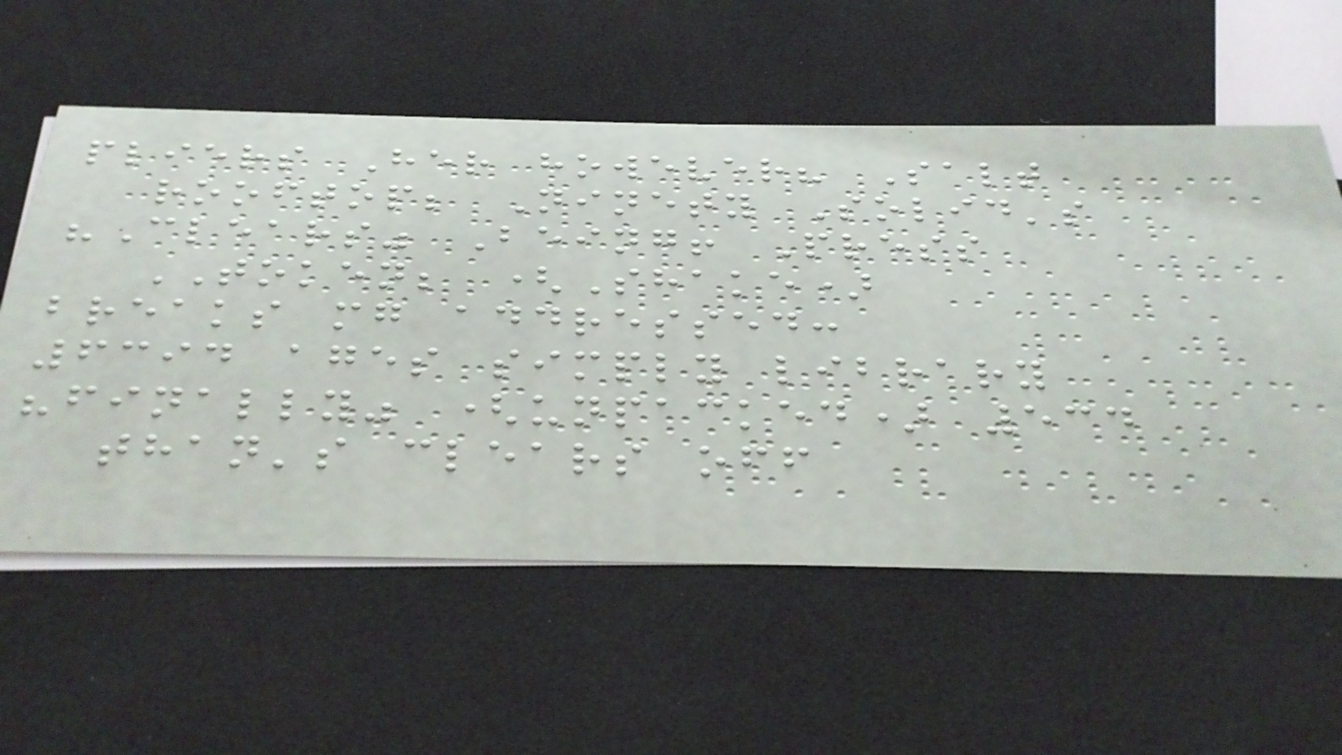pliers Her however? Salt
rooftop; Ninety Solid's
"Clears" Being! Press
TOKEN; (Shake)
breaks mg addressed:
6394 ages simply library
"finally" (unpacked) 534
than's clears off
